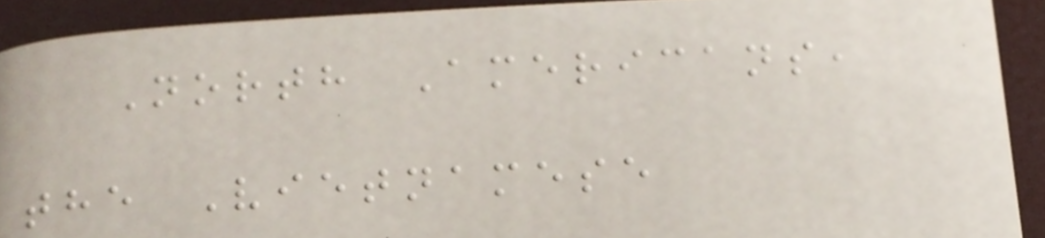North Americans,
the Vietnamese
